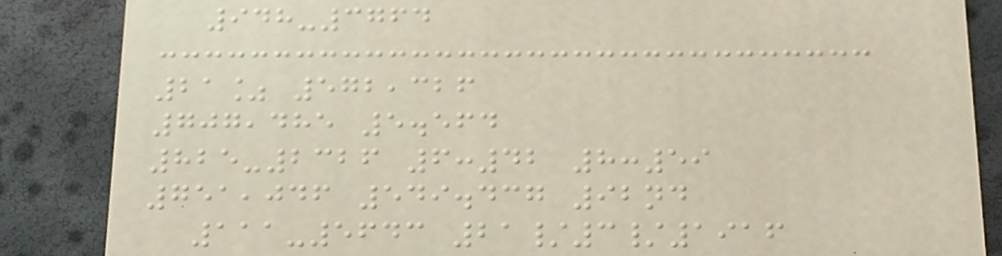948-3764
21% 572,326
707,485 5.564
825-2326 6:42 8:59
751,046 549.437 92nd
111-5643 21/3/1916
